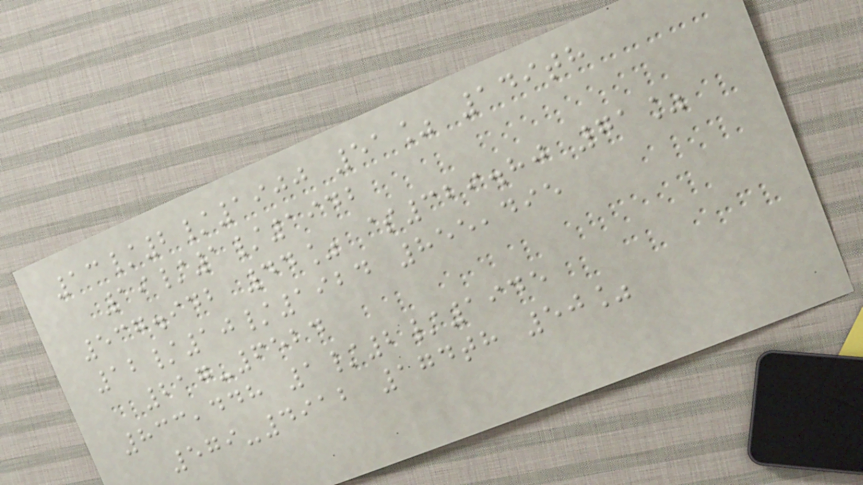13/2/1900 51% 149th
19/1/1942
537.942 44% $329.80 71%
12/10/1924 855,495
217-6524
833,448 1/2/1945
579-4912 174th 50%
